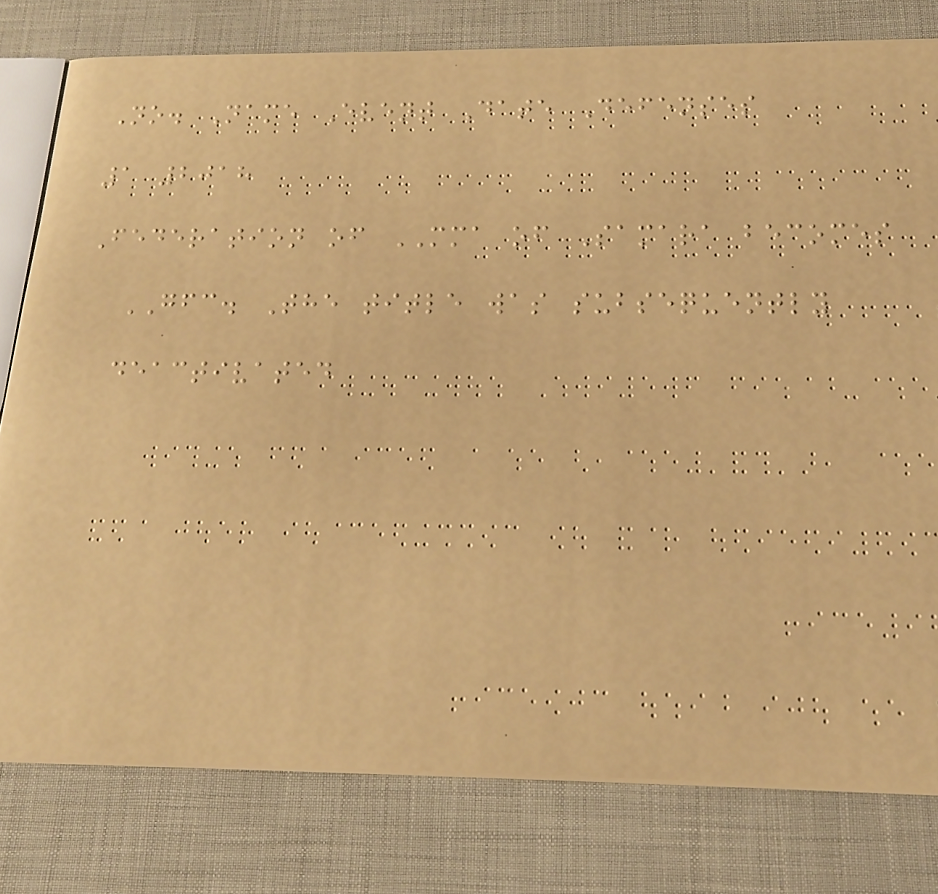No. Name Event Date Defenses
1 2018
Federation of MMA of Samara becomes
GFC. The title was subsequently
deactivated
